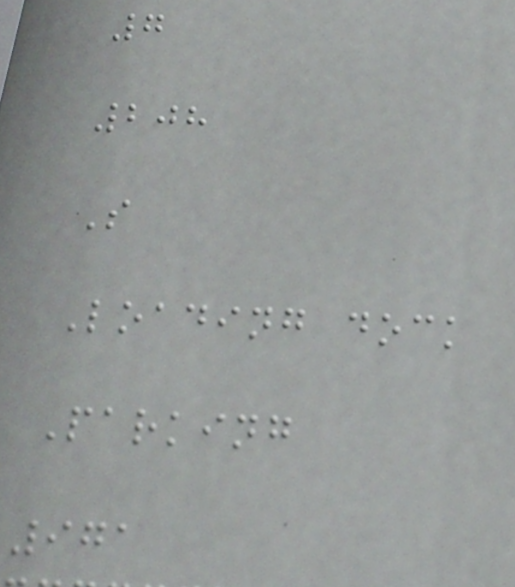7
208
S
Loading dock
Parking
971
